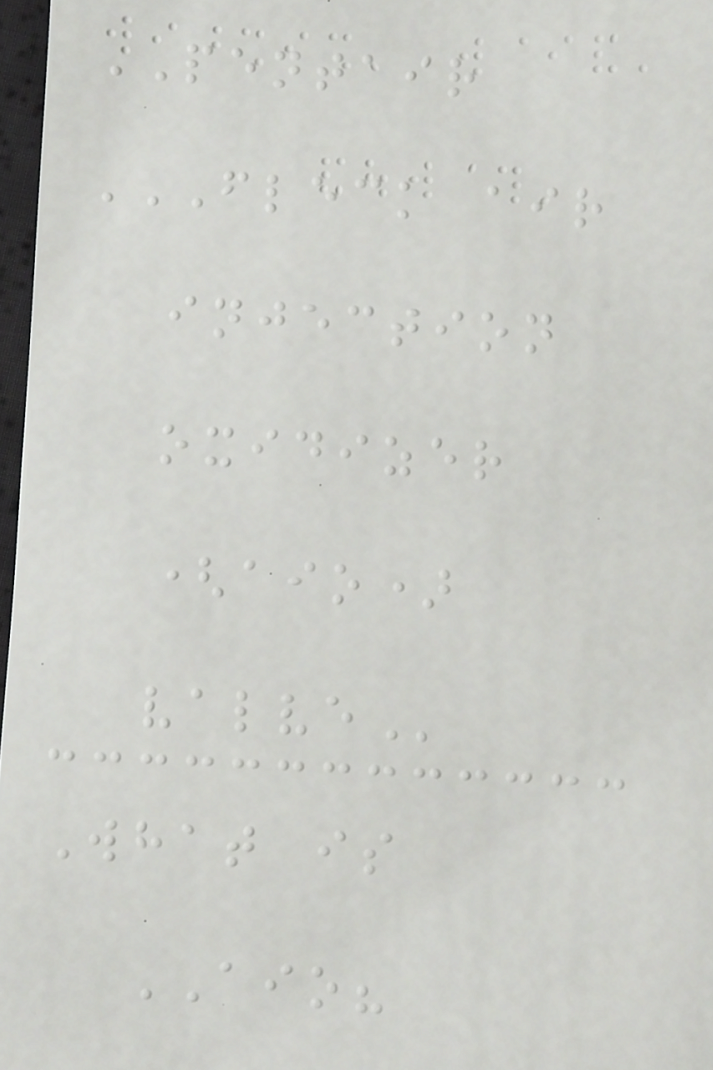PENTAIR
FLECK AIR
INJECTION
OXIDIZER
(AIO)
VALVE
What is
AIO?
